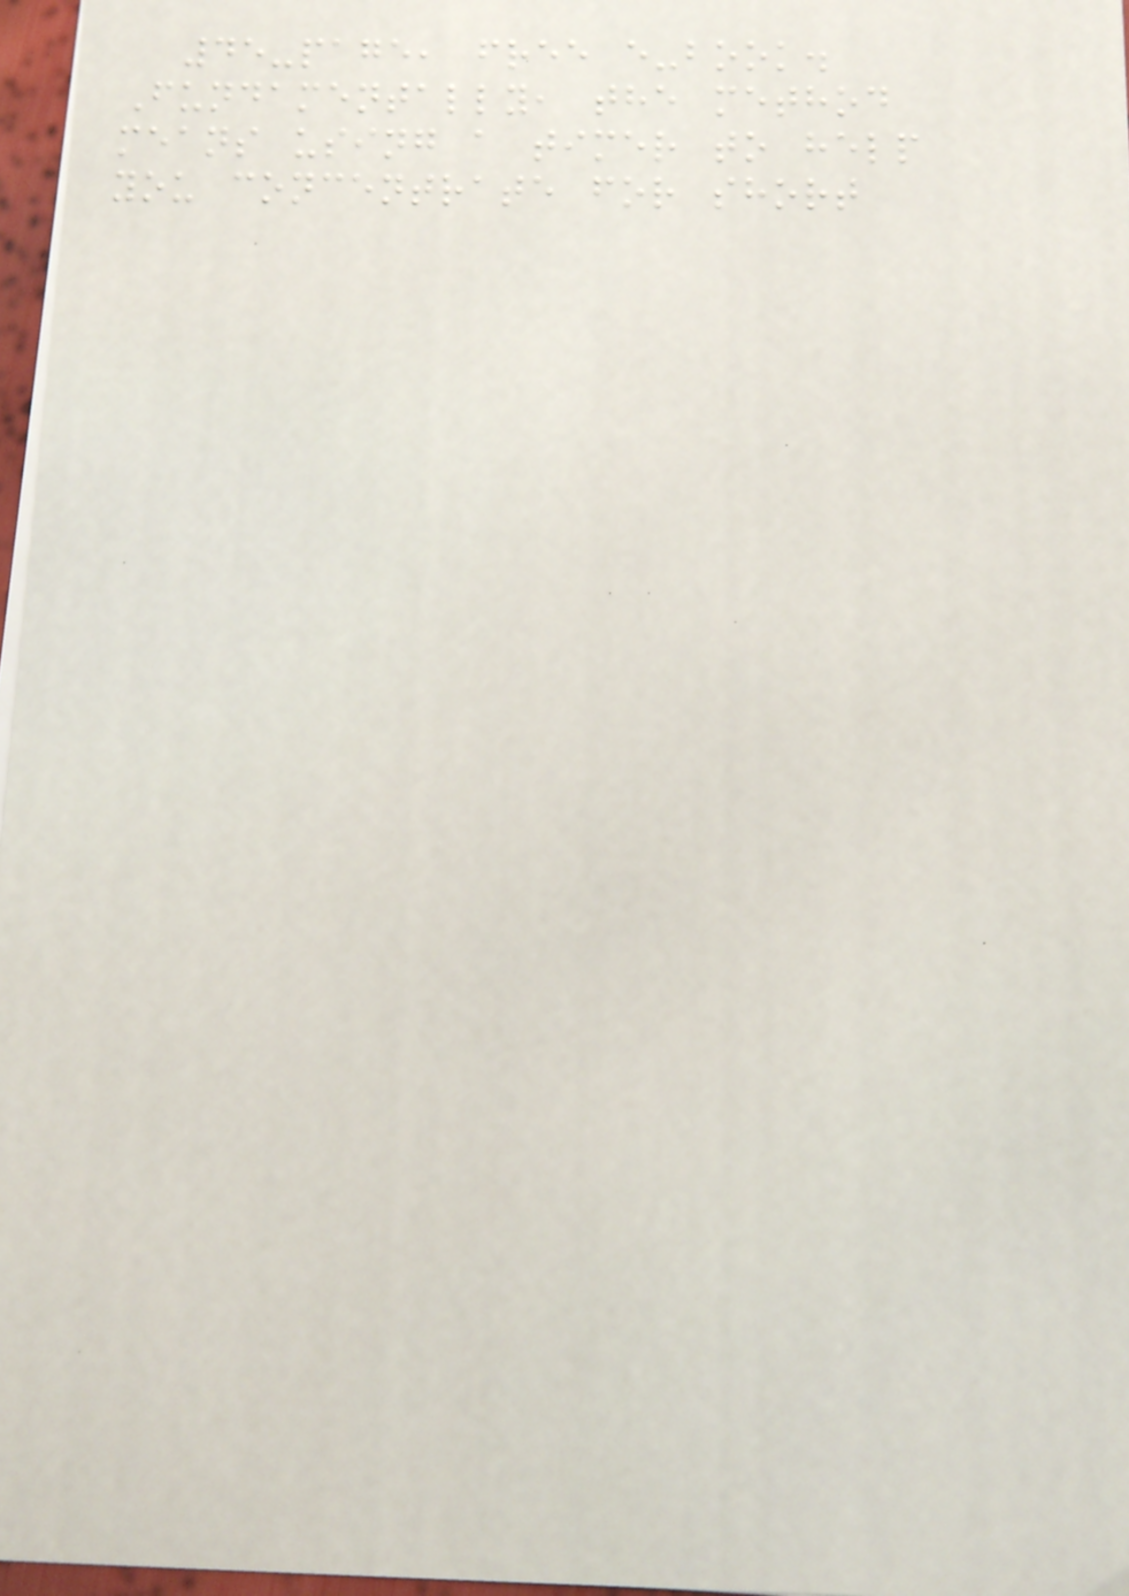45-page, free e-book.
Fundamentally, the method
means using a timer to help
you concentrate for short
